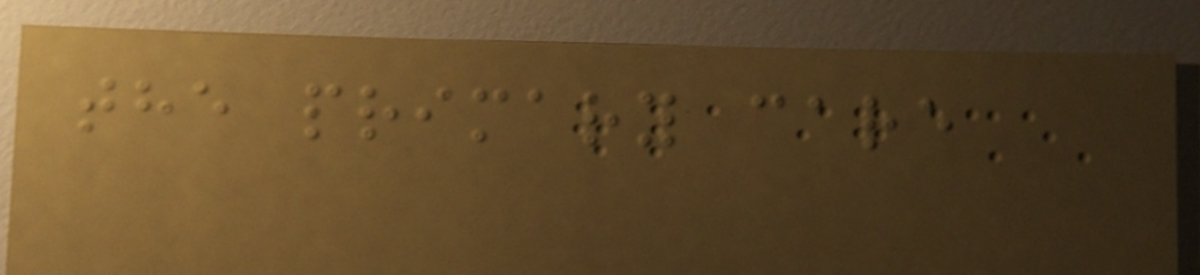the primary care
